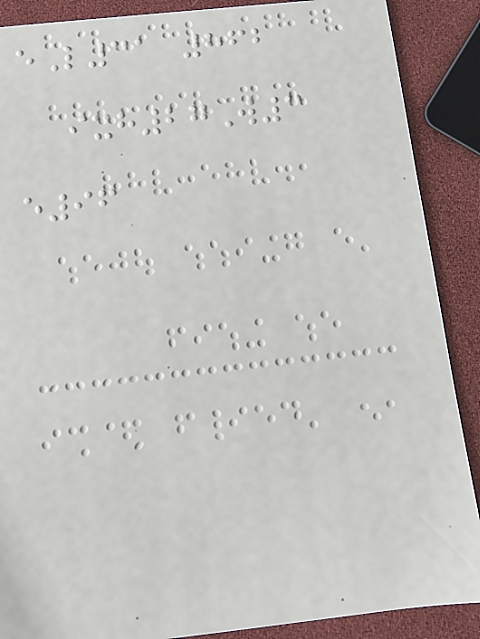eL31 862
ixh27W3
e96
